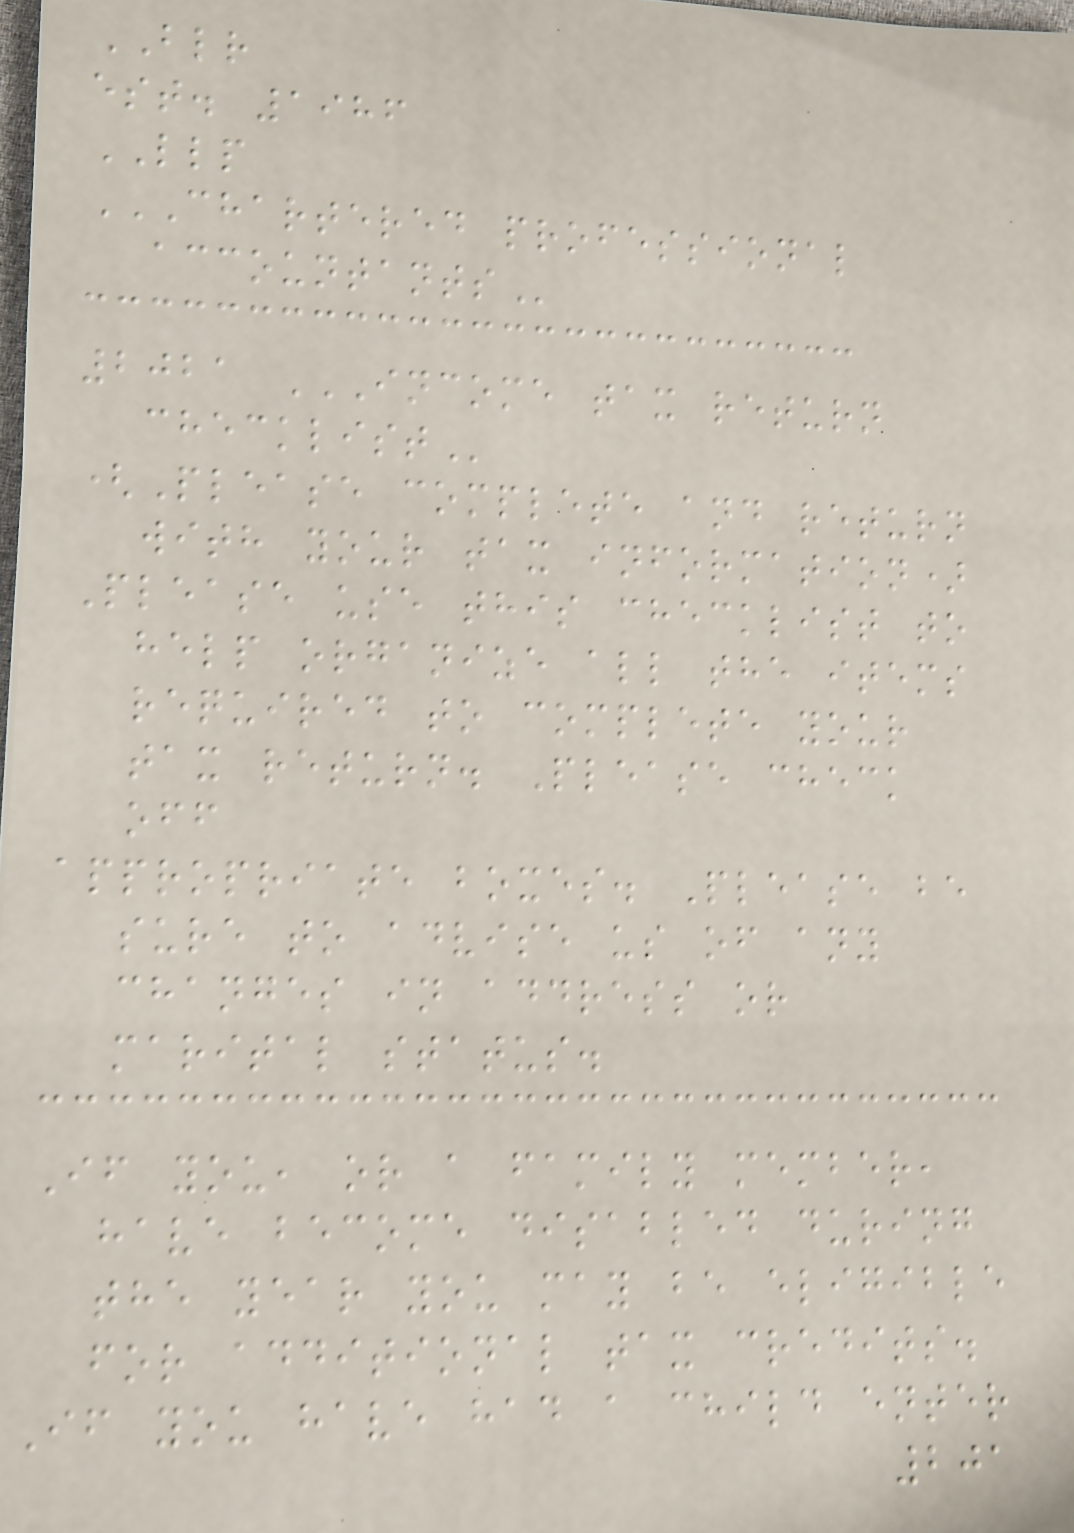BLR
est. 1986
LLP
CHARTERED PROFESSIONAL
ACCOUNTANTS
2021 INCOME TAX RETURN
CHECKLIST
(Please complete and return
with your tax information)
Please use this checklist to
help organize all the items
required to complete your
tax return. Please check
off
appropriate boxes. Please be
sure to advise us of any
changes in address or
marital status.
If you, or a family member,
have become disabled during
the year you may be eligible
for additional tax credits.
If you have had a child enter
201
